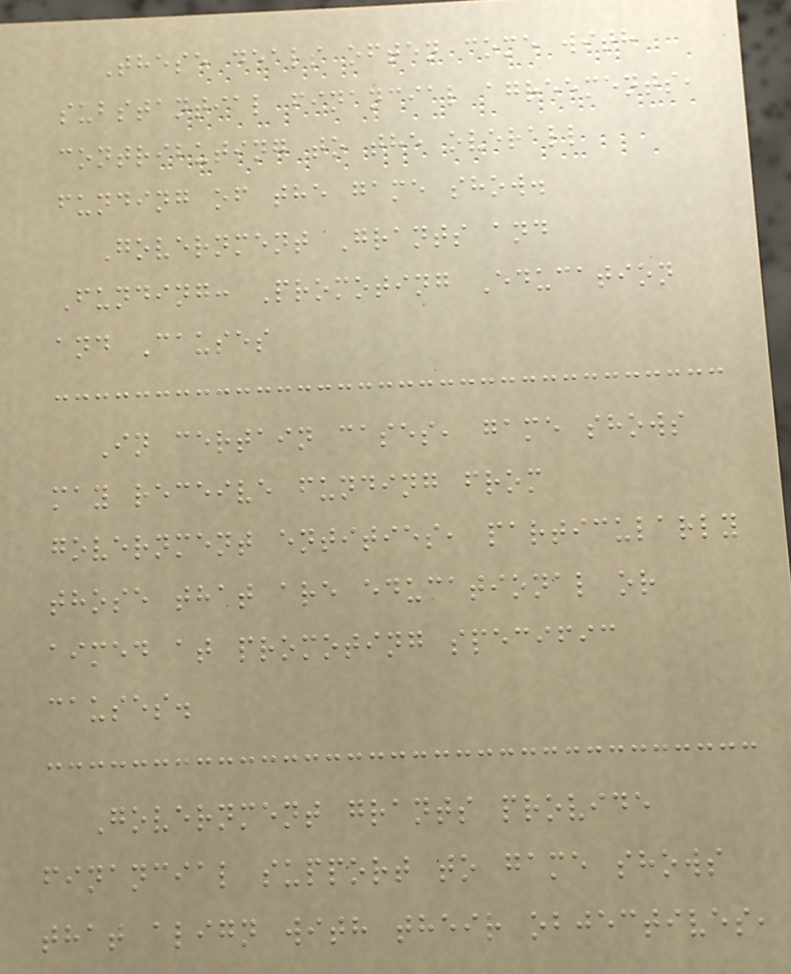These deals often come with
substantial financial agreements,
contributing to the overall
funding of the game show.
Government Grants and
Funding: Promoting Education
and Causes
In certain cases, game shows
may receive funding from
government entities, particularly
those that are educational or
aimed at promoting specific
causes.
Government grants provide
financial support to game shows
that align with their objectives,
